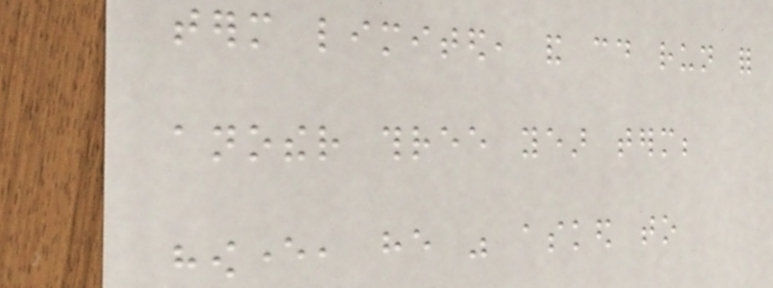term limited, and could run for
another three year term;
however, he was asked to
